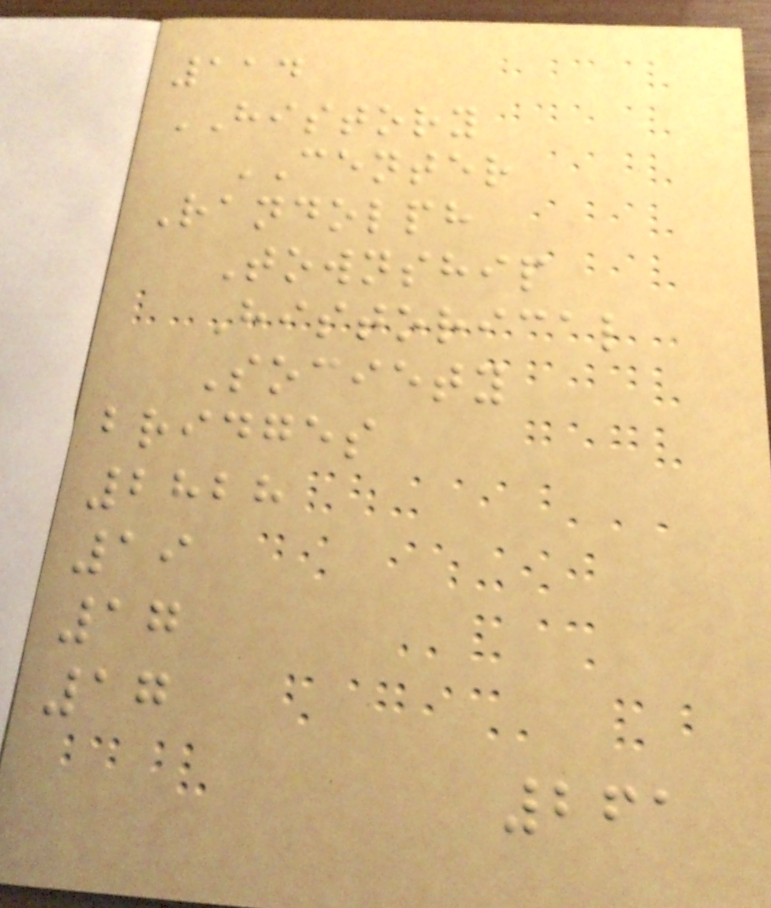114
HISTORY
CENTER
Randolph
Township
Historical
Society
bridges
2828
19
17
17
261
